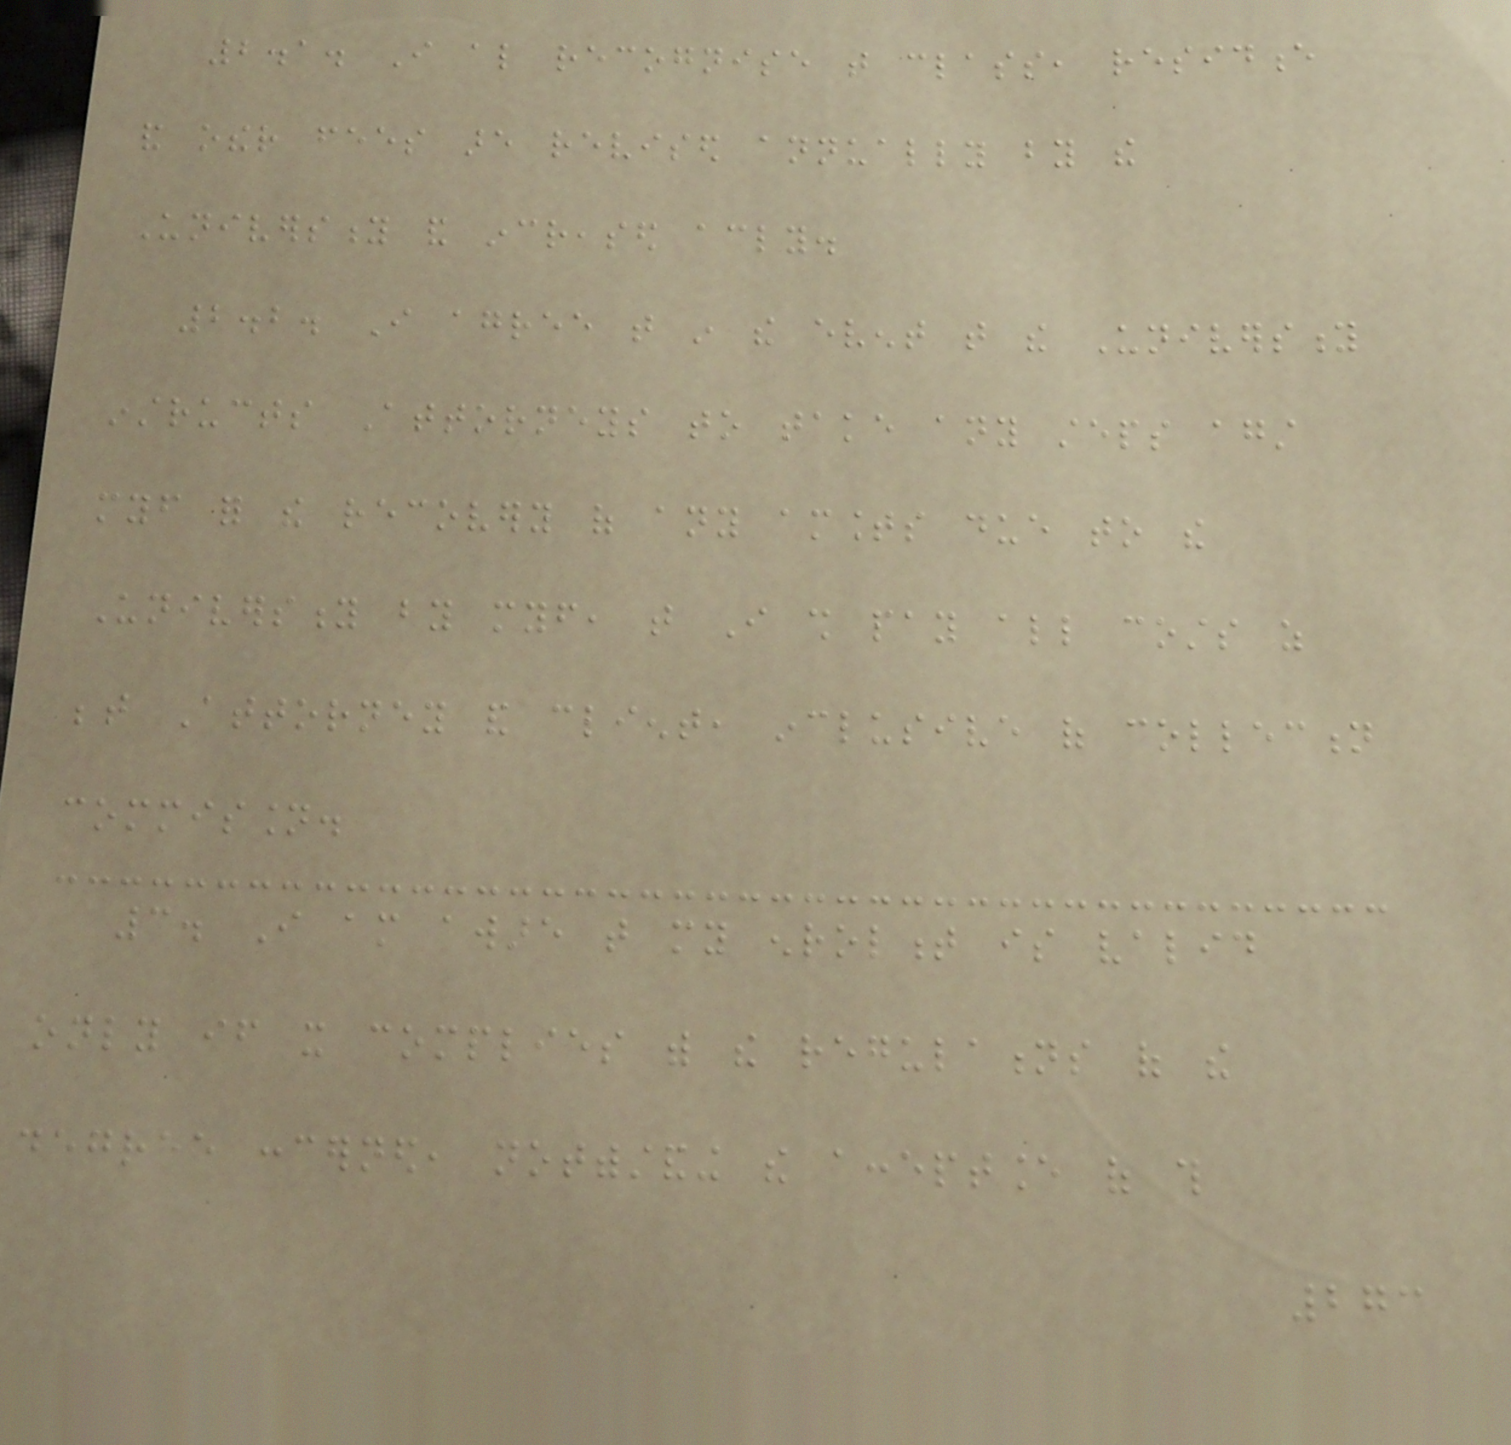2.1. I also recognise that class, residence
and other fees are revised annually by the
University and increased accordingly.
2.2. I agree that in the event that the University
instructs Attorneys to take any steps against
myself for the recovery of any amounts due to the
University by myself, that I shall pay all costs as
between Attorney and client, inclusive of collection
commission.
3. I am aware that my enrolment is valid
only if it complies with the regulations of the
degree concerned, notwithstanding the acceptance of this
273
